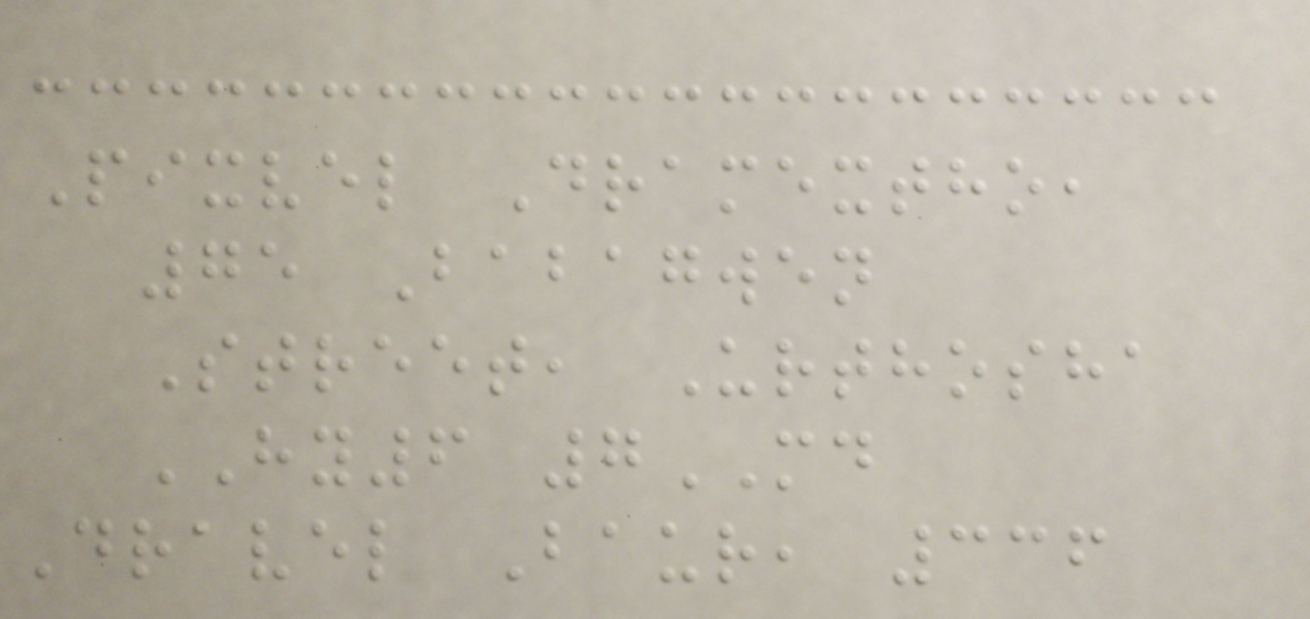Pixvel Dramextho,
75 Babagwen
Street, Urthosha
HY6 7MD
Dravel Baur, 336
